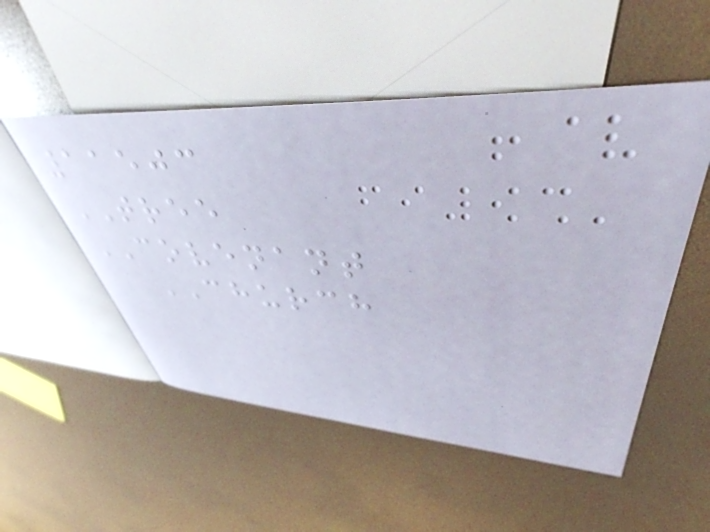11503
TREE
COVENANT
CHURCH
